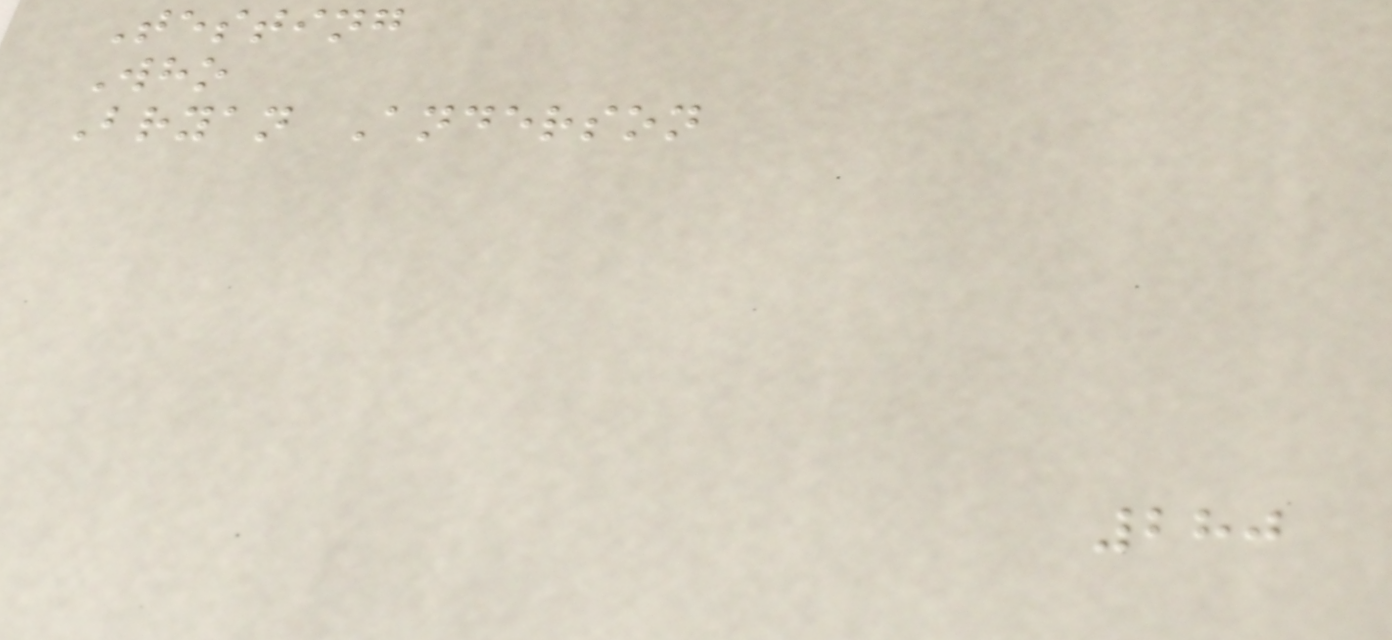Testing
Who
Bryan Anderson
280
